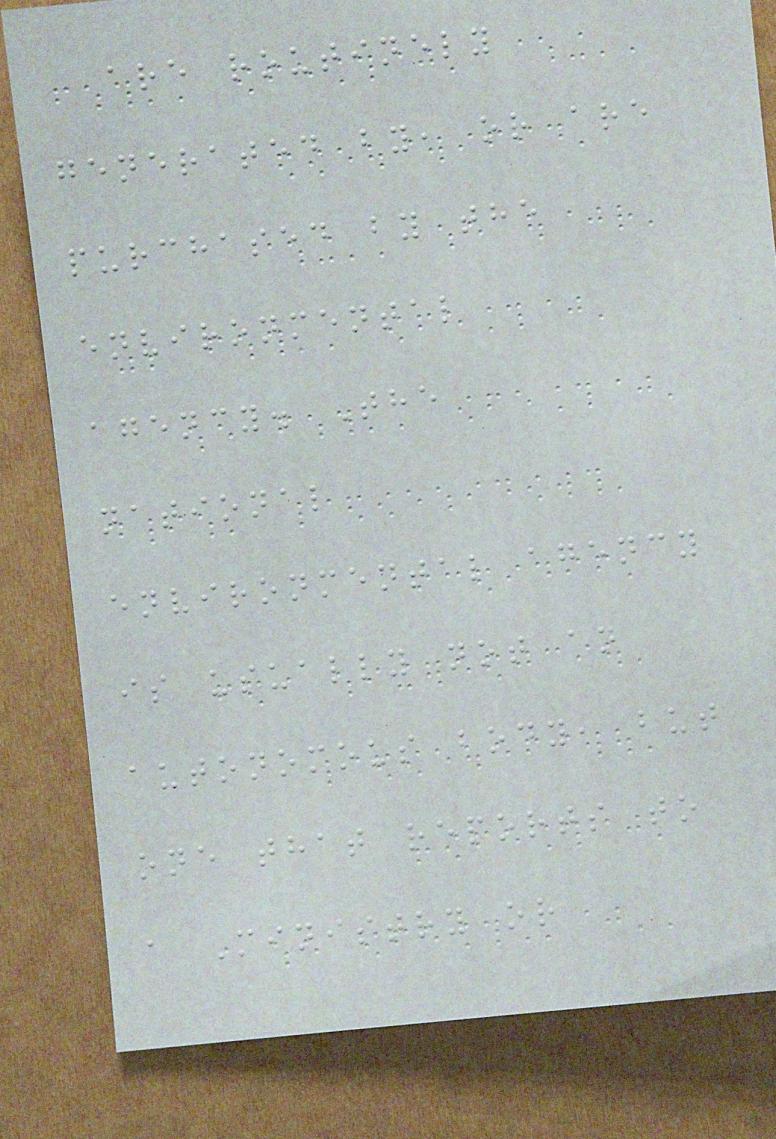are routinely
generated by, or are
purchased by the
environmental
agency. The
national
environmental agency
is usually not an
autonomous body, but
one that reports to
a Ministry or
